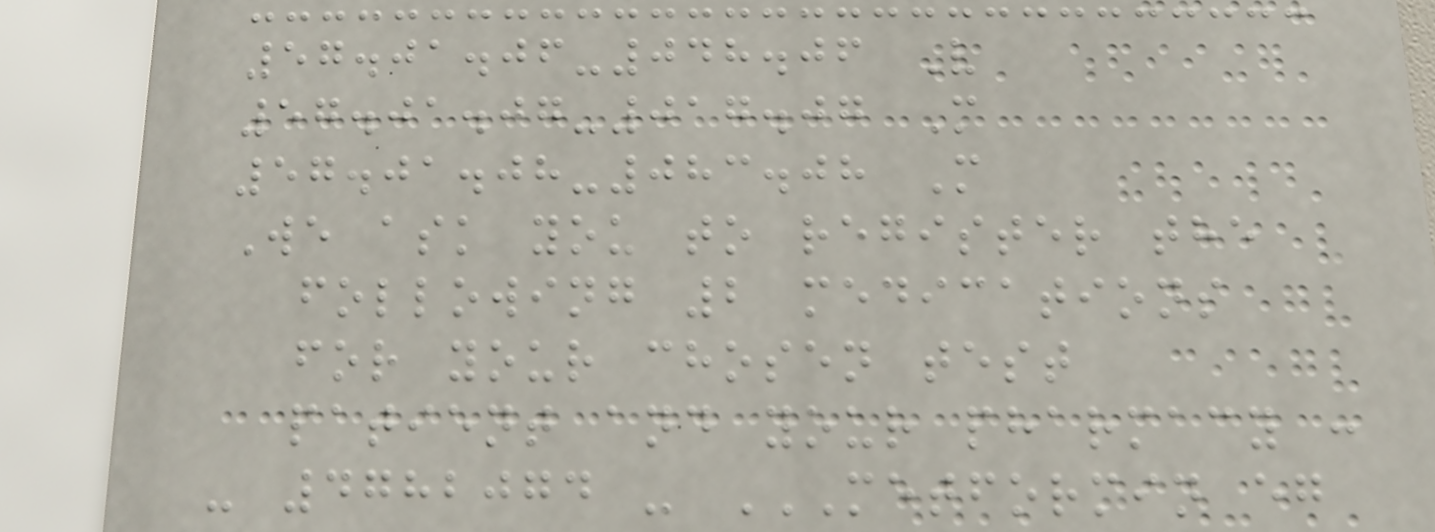57.01.06-048.06 V
57.01.07-017.07 M
57.01.08-083.08 M
We ask you to register the
following 2 medications
for your chosen test
patient and your pharmacy :
- 4782074 - METFORMIN EG
